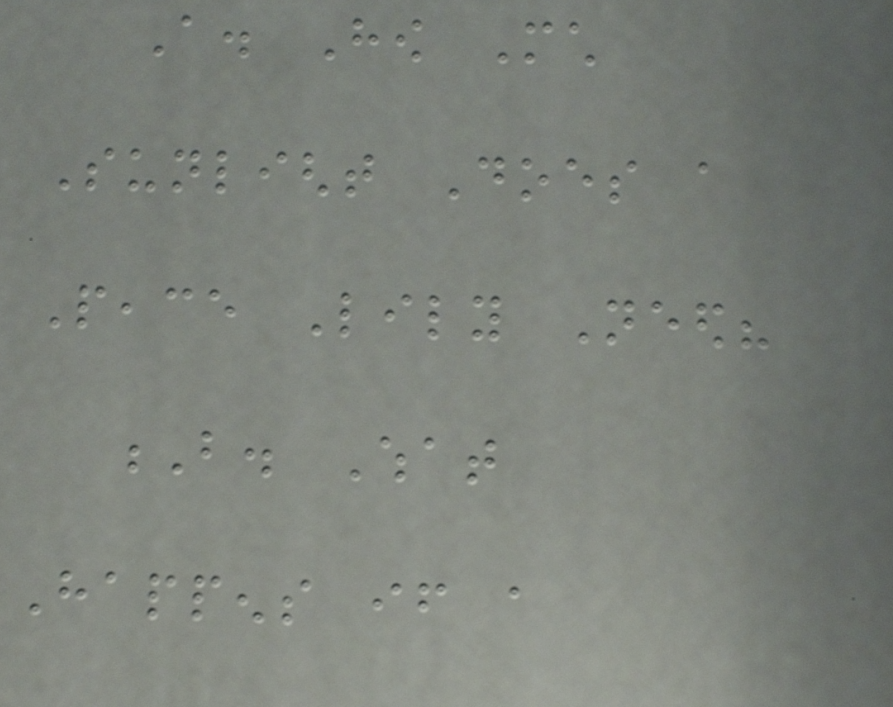A. How Much
Sunlight Does a
Peace Lily Need?
B. What
Happens if a
